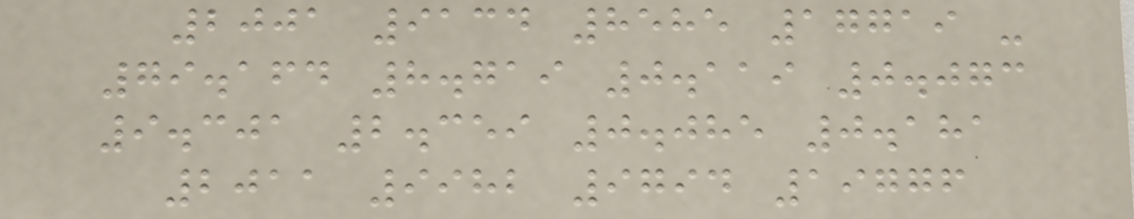2001 9134 8585 17719 -
79.164 8.719 0.119 0.073
9.301 2.359 0.085 0.181
2011 9982 9794 19776
